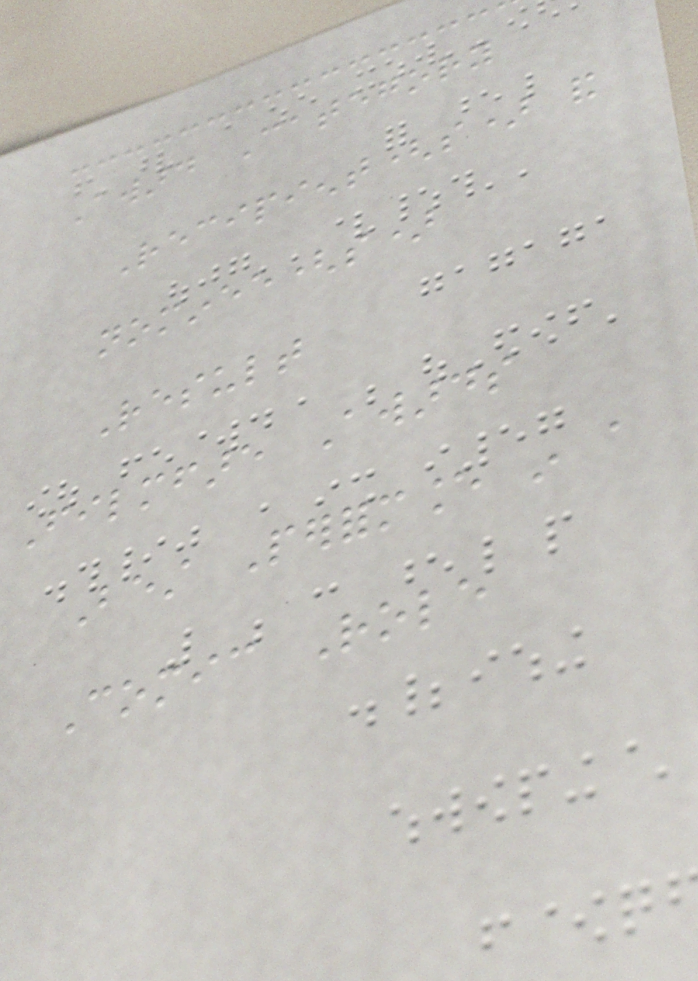Award Category
Recipient(s) and
nominee(s)
Result
Filmfare Awards
Best Performance in a
Comic Role
